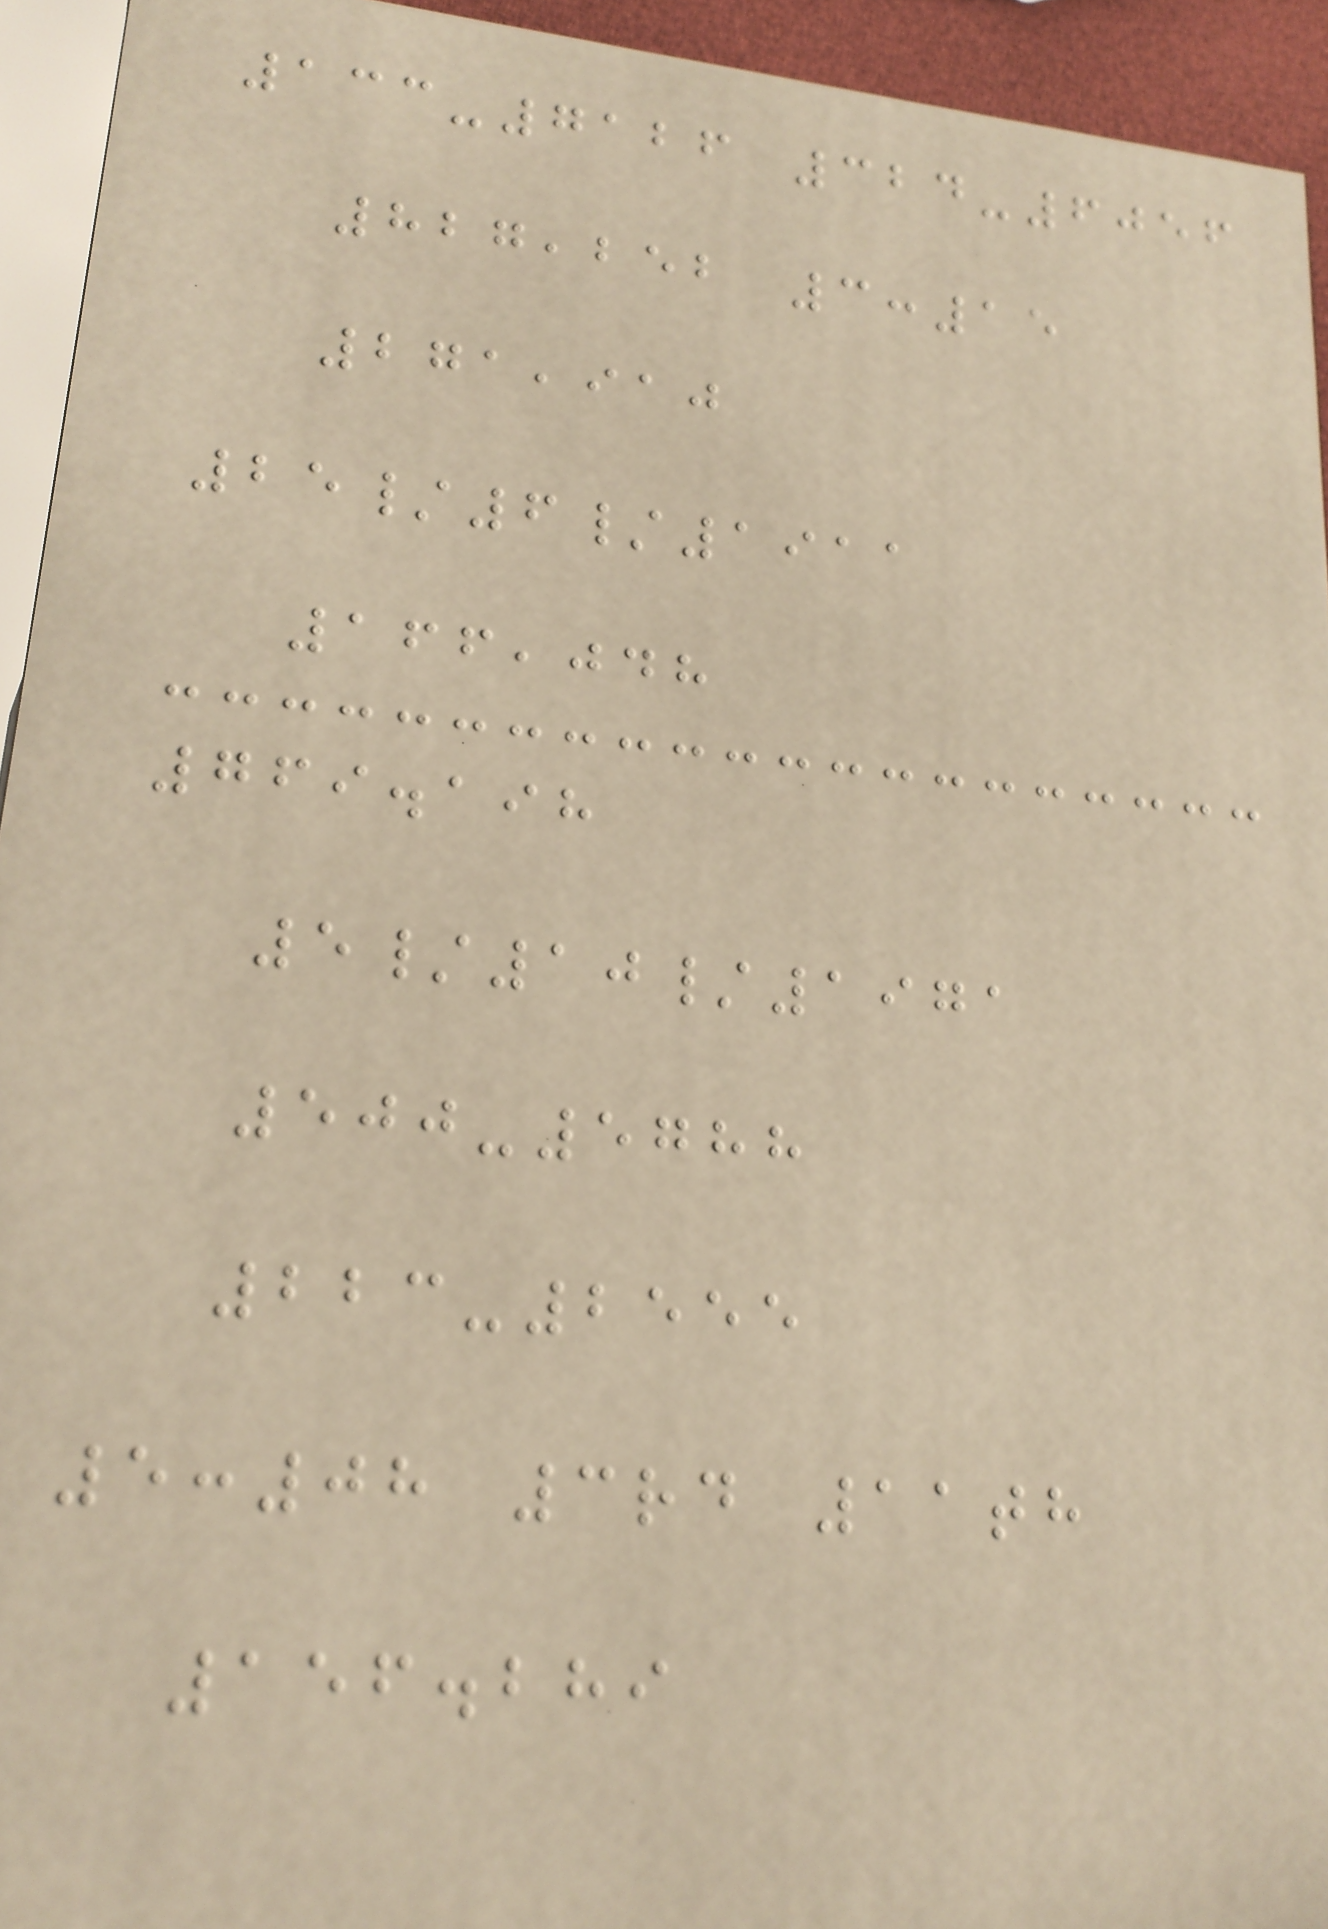133-7126 324-6056
827,252 3:15
271,910
25/6/1911
166,048
769.198
5/10/1971
500-5788
223-2555
5:08 3rd 11th
156.289
